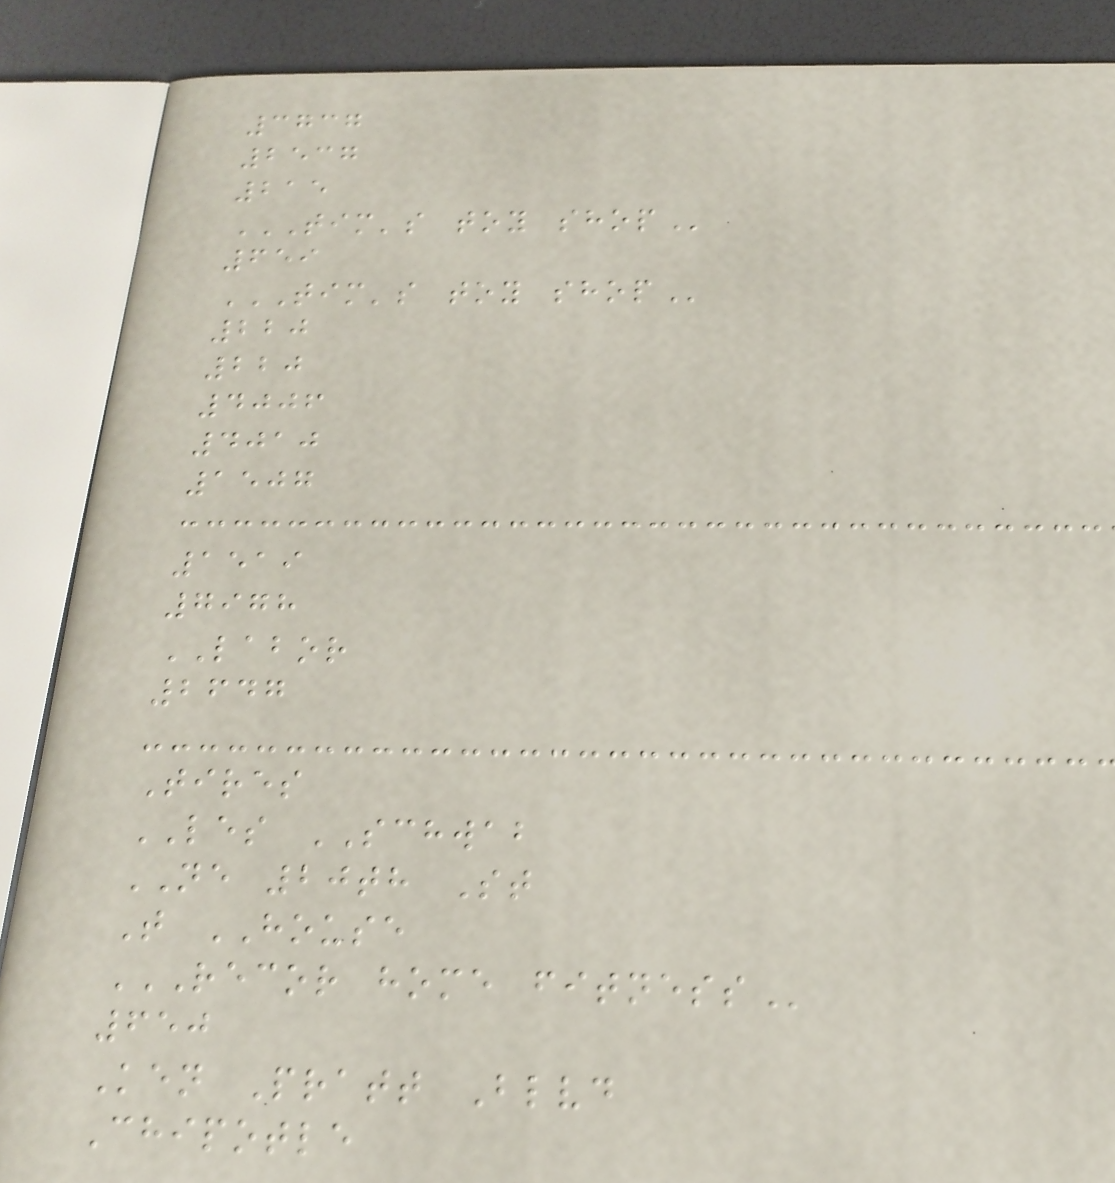3737
2537
215
TIM'S TOY SHOP
659
TIM'S TOY SHOP
220
220
4006
4010
1507
1519
7978
LABOR
2647
Tires
LES SCHWAB
NE 20th St
T HOUSE
RECOR HOME FITNESS
650
Ken Pratt Blvd
Chipotle
